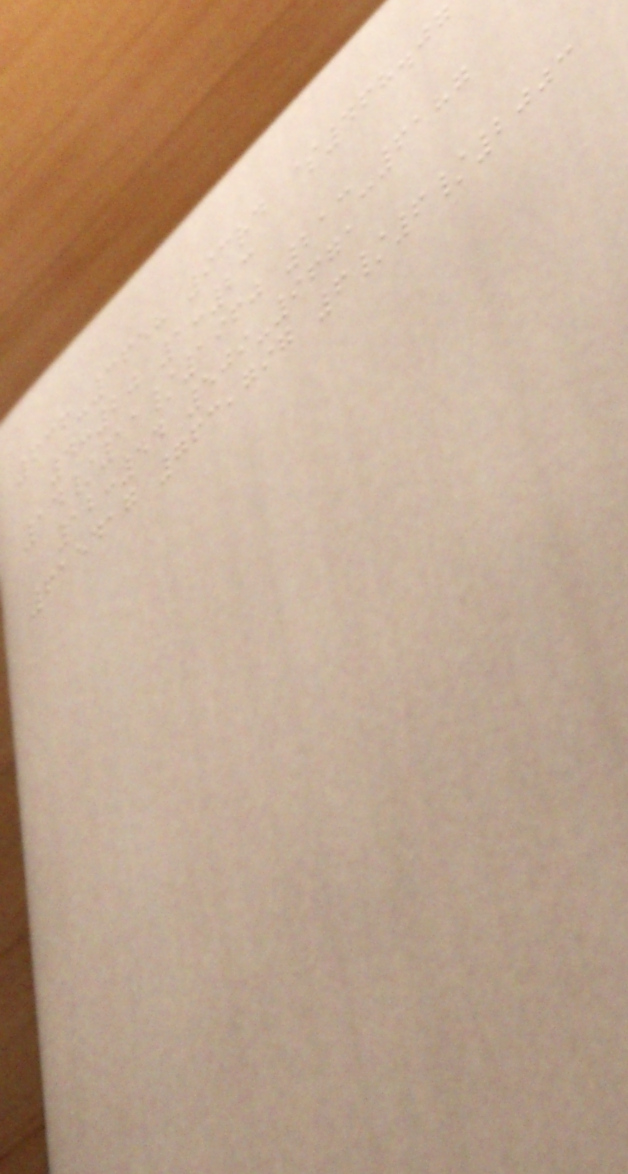636-3658 93rd $468.07
4:20 1:23
14/11/1960 213-6187
12:44 509-9671
615417 763,797 6/6/2003
